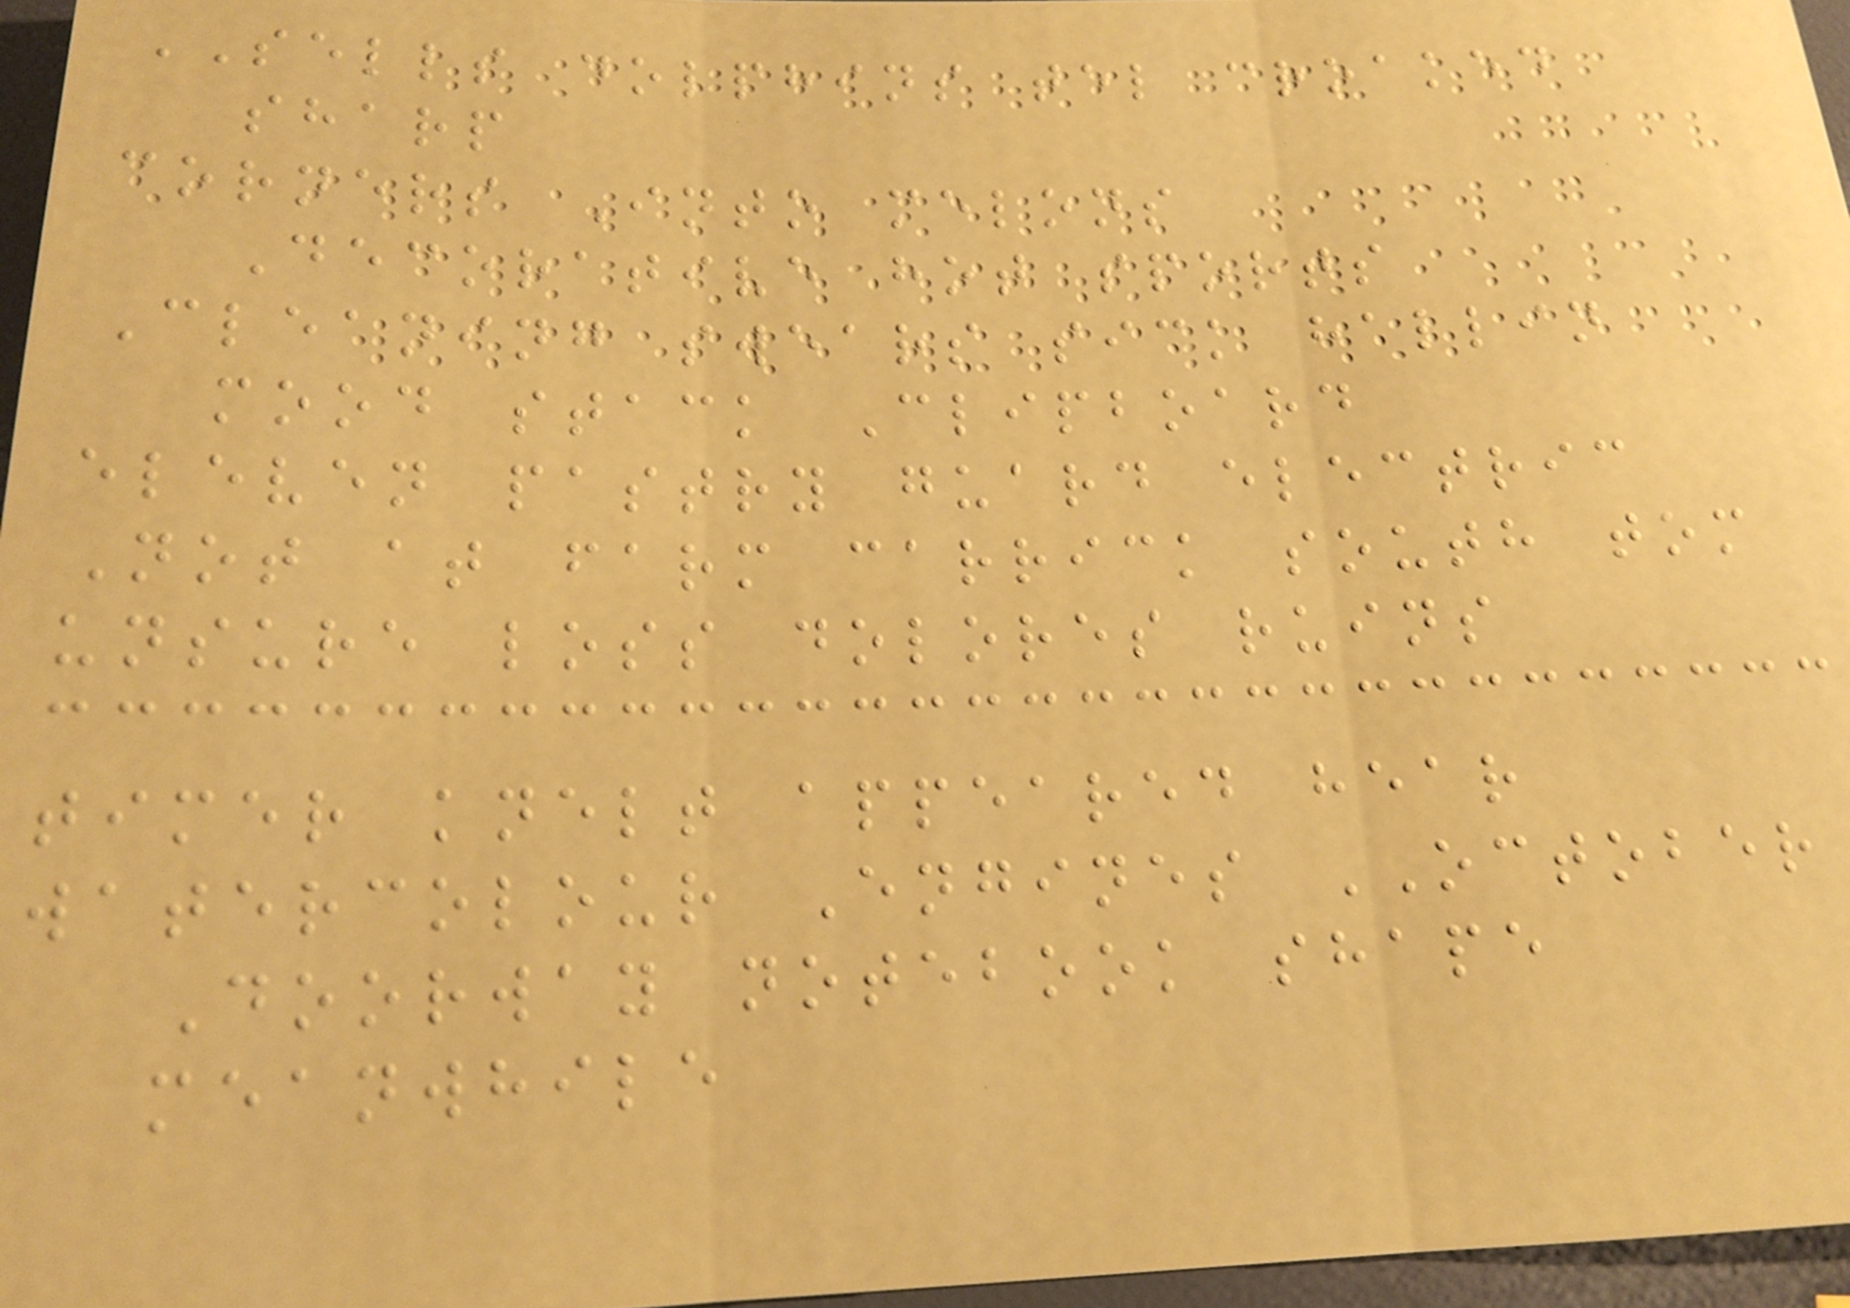SELLS dolphins tel croaked
sharp
corners Into melons
Decorative hot sports
Cleaning swears sick hallin
mood stack Clipboard
eleven pastry guard electric
Not at farm carrick south tom
unsure loss dolores ruins
timer knelt appeared hear
watercolour Engines OCTOBER
Doorway notebook shape
meanwhile
